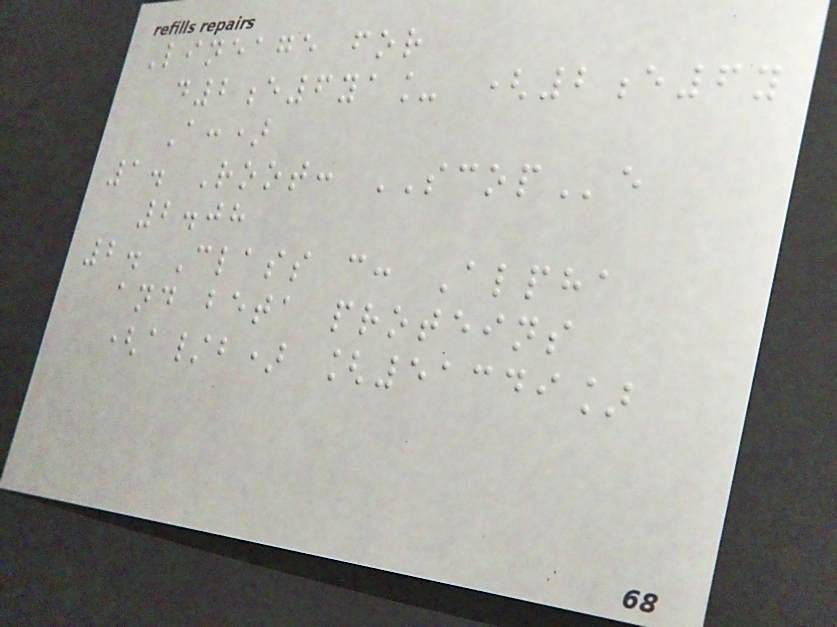Lineage for
d2e6ya_ (2e6y
A:)
1. Root: SCOPe
2.08
2. Class c: Alpha
and beta proteins
(a/b) [51349]
